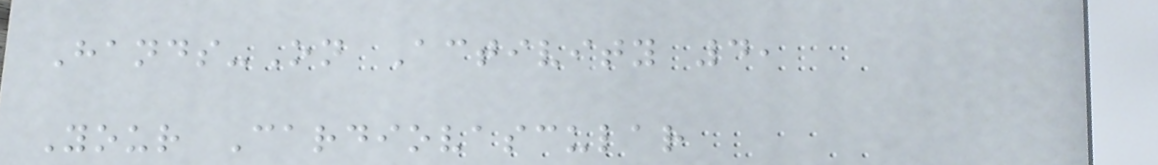Hands-On Activity 4,
Your Cardiovascular
